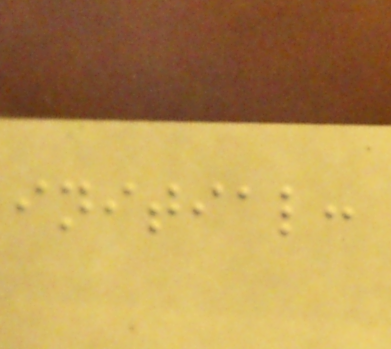initial:
